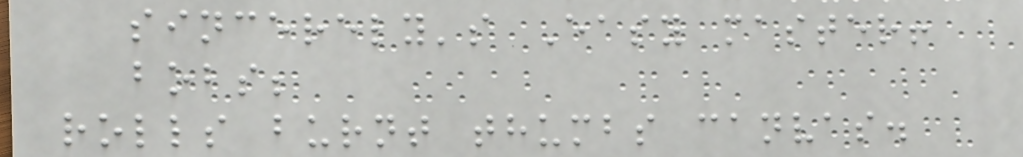sincerely's Easy master!
bobs;
rolls burnt thumbs canvas.
